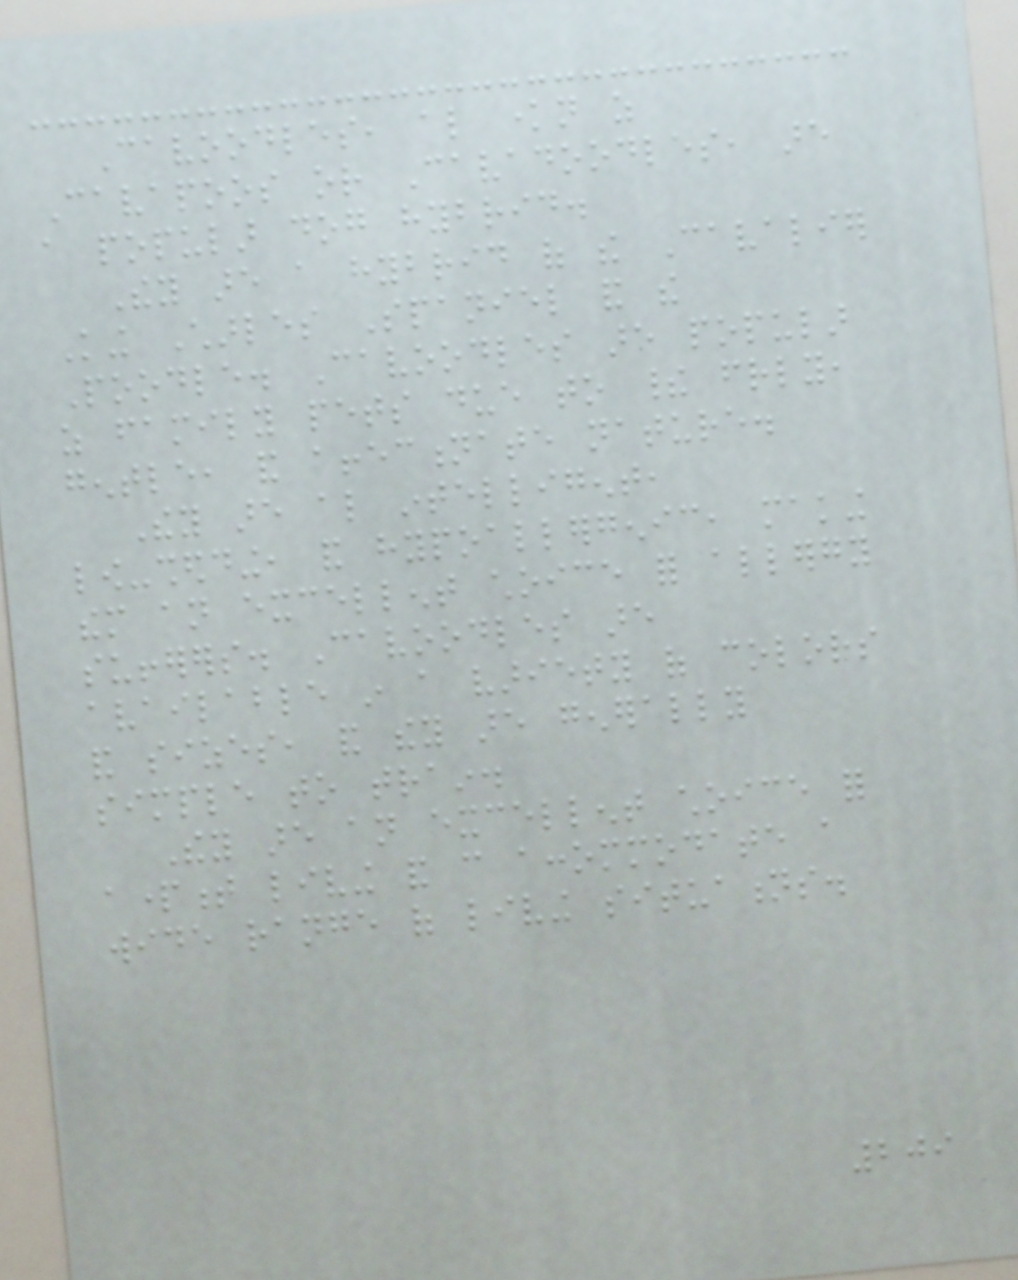Cavoodles, also known as
Cavapoos or Cavadoodles, are
a popular dog hybrid.
They are a hybrid of the Cavalier
King Charles Spaniel and the
Poodle. Cavoodles are popular
as family pets due to their friendly,
gentle, and affectionate nature.
They are also intelligent,
low-shedding, and hypoallergenic, making
them an excellent choice for allergy
sufferers. Cavoodles are
available in a variety of colors
and sizes, and they are generally
simple to train.
They are an excellent choice for
apartment living and can accommodate a
wide range of living situations.
209
